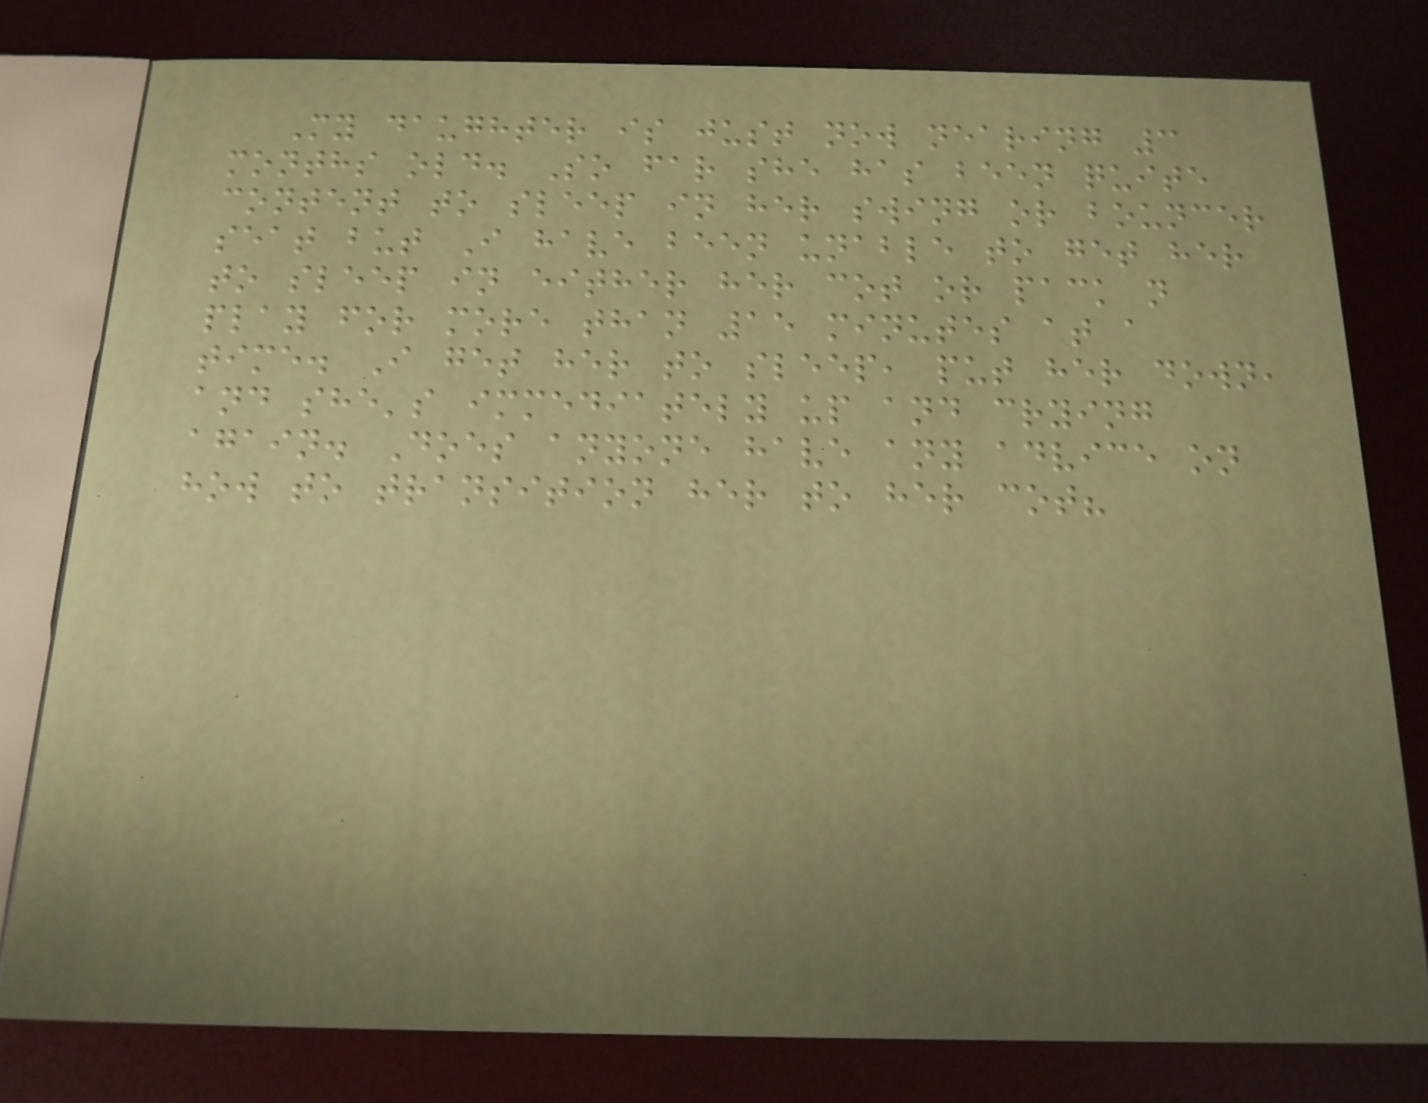My daughter is just now nearing 3
months old. So far she has been quite
content to sleep in her swing or bouncer
seat but I have been unable to get her
to sleep in either her cot or pack n
play for more than 15 minutes at a
time. I get her to sleep, put her down,
and she's immediately up and crying
again. Does anyone have any advice on
how to transition her to her cot?
